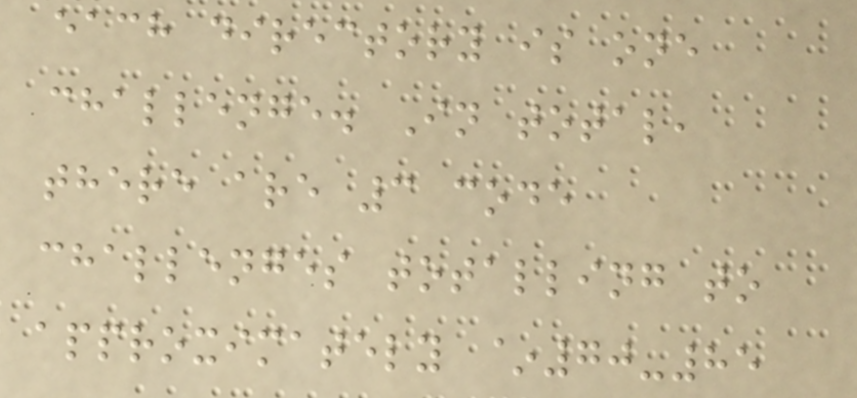each directory is one
challenge. In total,
there are 3 code
challenges totalling to
approximately ~70-85
